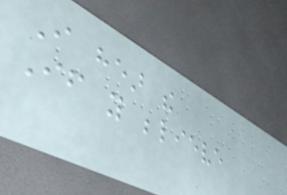I hear the
If you believe
